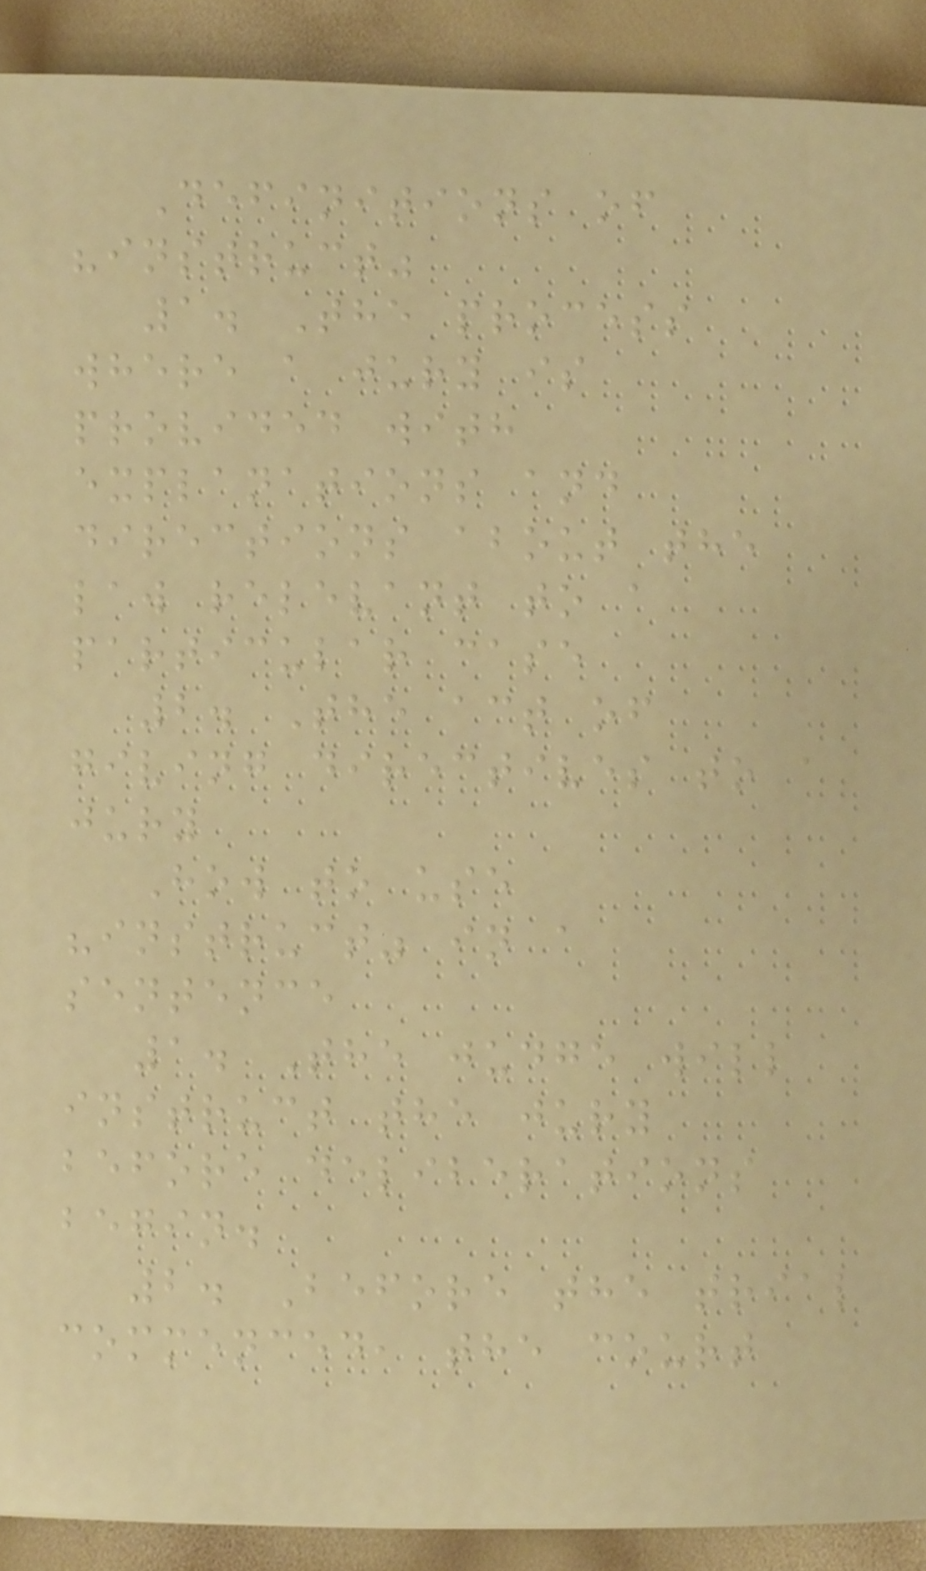Definitions of
"instruct"
1. The process
where a jury is
provided with
explanations and
directions about the
law relevant to a
particular case
2. The act of
giving directives to a
jury
How to use
"instruct" in a
sentence
1. The judge will
instruct the jury
before deliberations
begin.
2. Before the trial
commenced, the court
